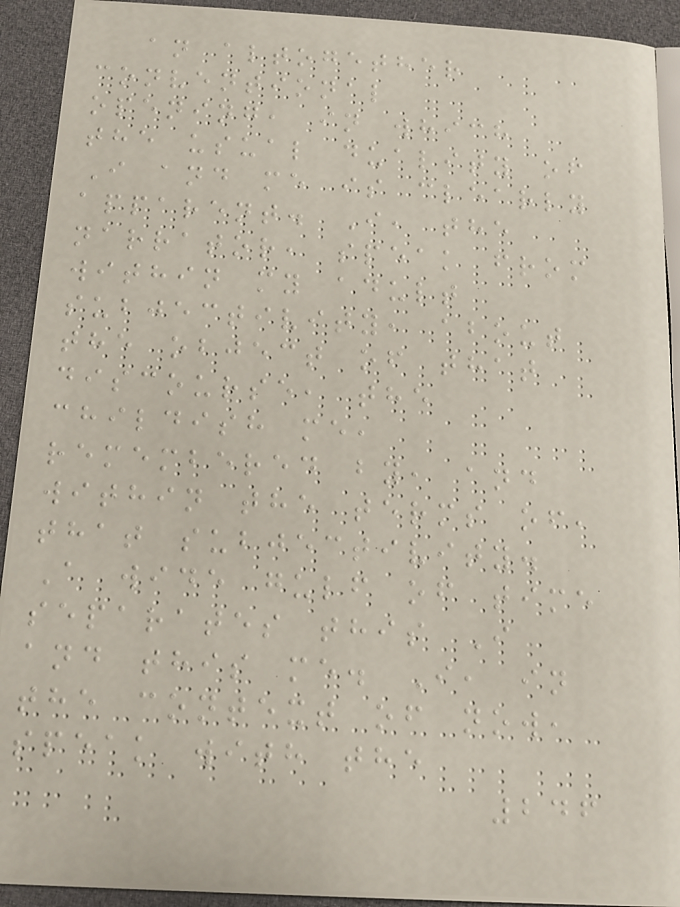an altogether
conventional
opening, in which
the usual duality of
I and me is clearly
apparent. I, the
narrator, speak from
within my adult
subjectivity, about
the object of that
discourse, the
childish me,
remembered by, and
within the terms of,
that subjectivity.
A wide gulf of time
separates this I
and this me. I, in
the context of now,
speak with the
246
